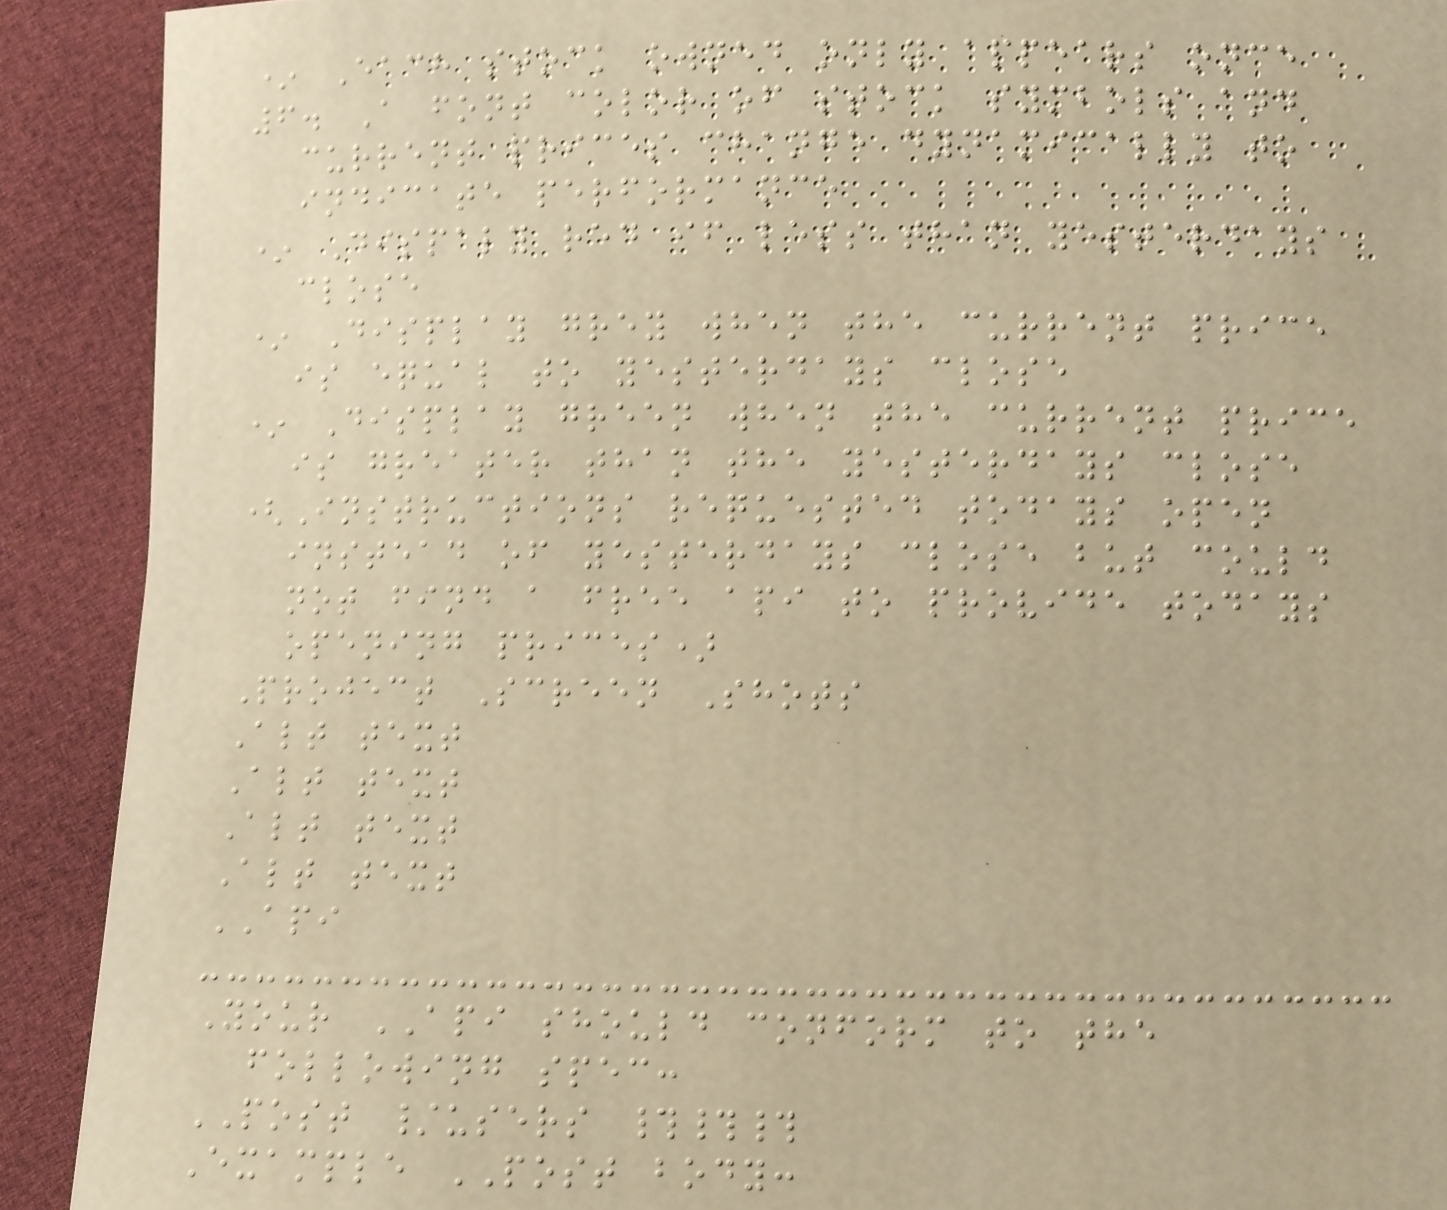* Each stock owned only appears once
6. A font color of stock symbols and
current prices change dynamically to
indicate performance
* Dispaly red if less than yesterdays
close
* Display grey when the current price
is equal to yesterdays close
* Display green when the current price
is greater than the yesterdays close
(Instructions requested todays open
instead of yesterdays close but could
not find a free api to provide todays
opening prices)
Project Screen Shots
Alt text
Alt text
Alt text
Alt text
API
Your API should conform to the
following spec:
POST /users ###
Example POST body:
